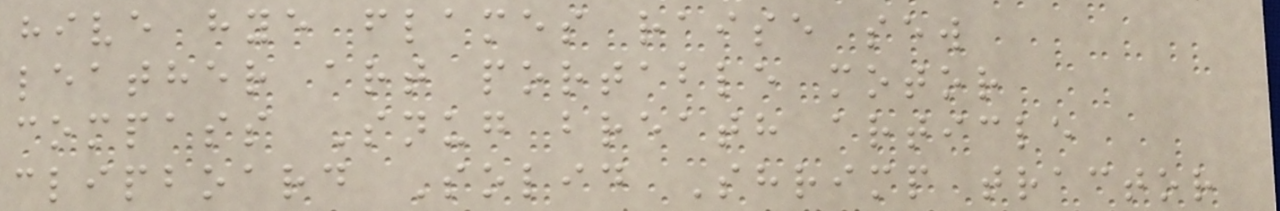hive hye flames raise sew
leather art portable motor
compass Snug breath article
clipboard Solid Shrimp tractor
